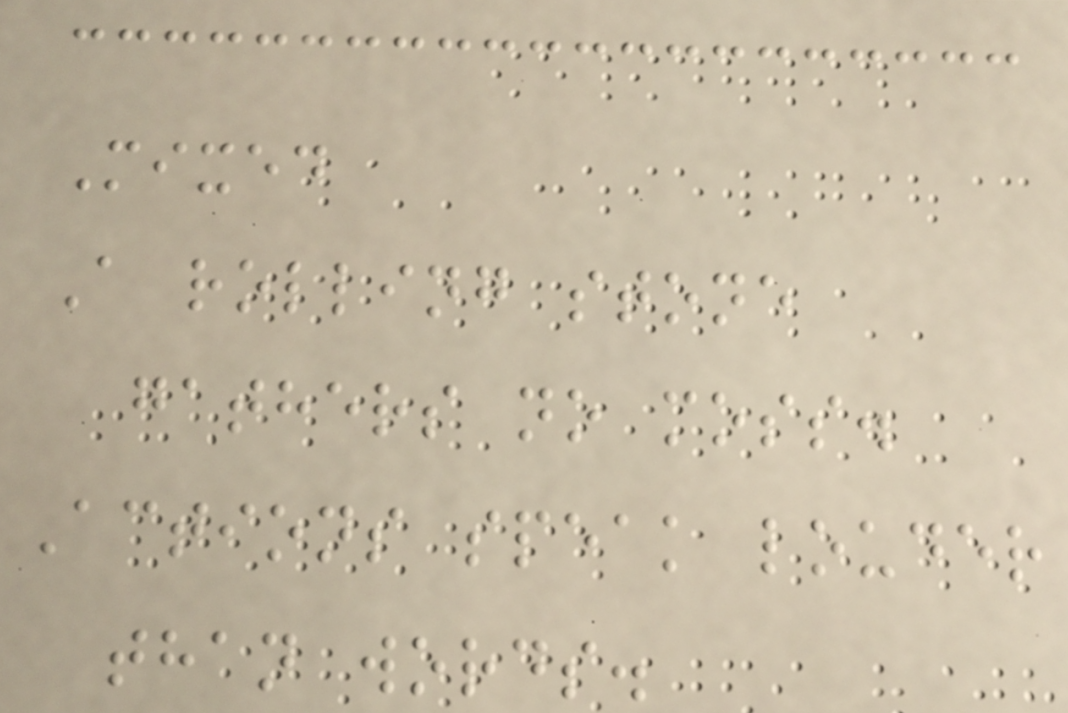Mixed
A rolling stone
gathers no moss.
Actions speak louder
than words.
